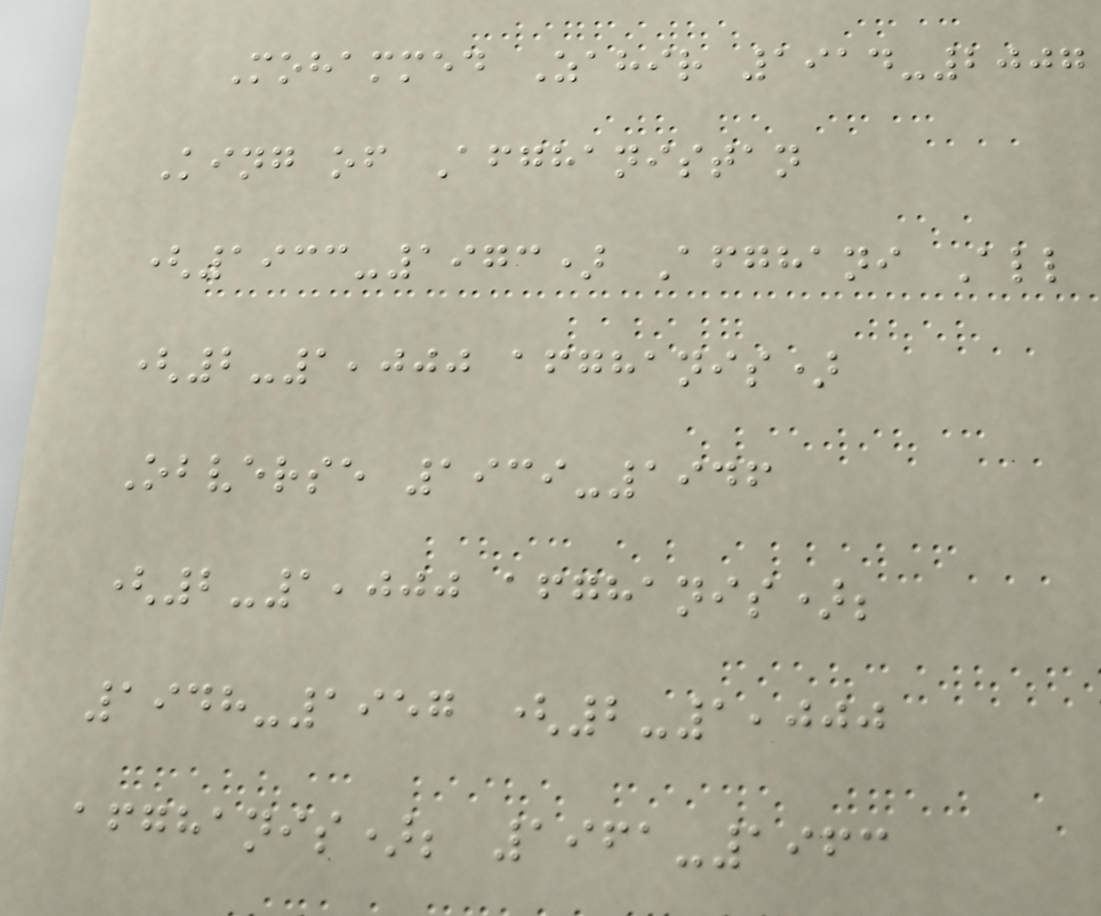Mohammed Zahir 1914-2007
King of Afghanistan
(1933-1973) Afghani All
(2-1,000 afghanis)
Obverse 1939-1946
(2-1,000 afghanis);
1948-1957 (2-1,000
afghanis); 1961-1963
